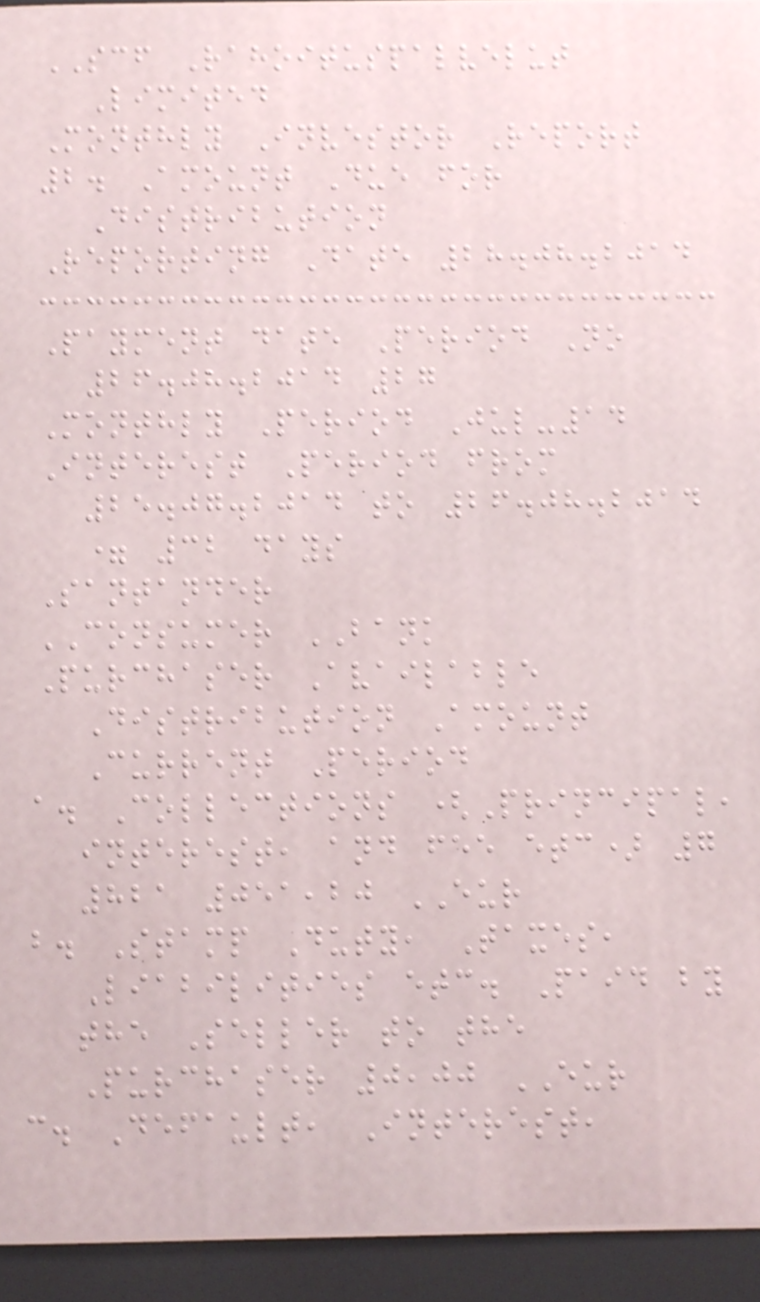SCF Rahoituspalvelut
Limited
Monthly Investor Report
2. Amount Due for
Distribution
Reporting Date 28.08.2014
Payment date Period No
26.08.2014 27
Monthly Period Jul-14
Interest Period from
25.07.2014 to 26.08.2014
= 32 days
Santander
CONSUMER BANK
Purchaser Available
Distribution Amount
Current Period
a. Collections (Principal,
interest, and fee etc) 7
821 051,20 EUR
b. Stamp Duty, Taxes,
Liabilities etc. Paid by
the Seller to the
Purchaser 0,00 EUR
c. Default, Interest,
